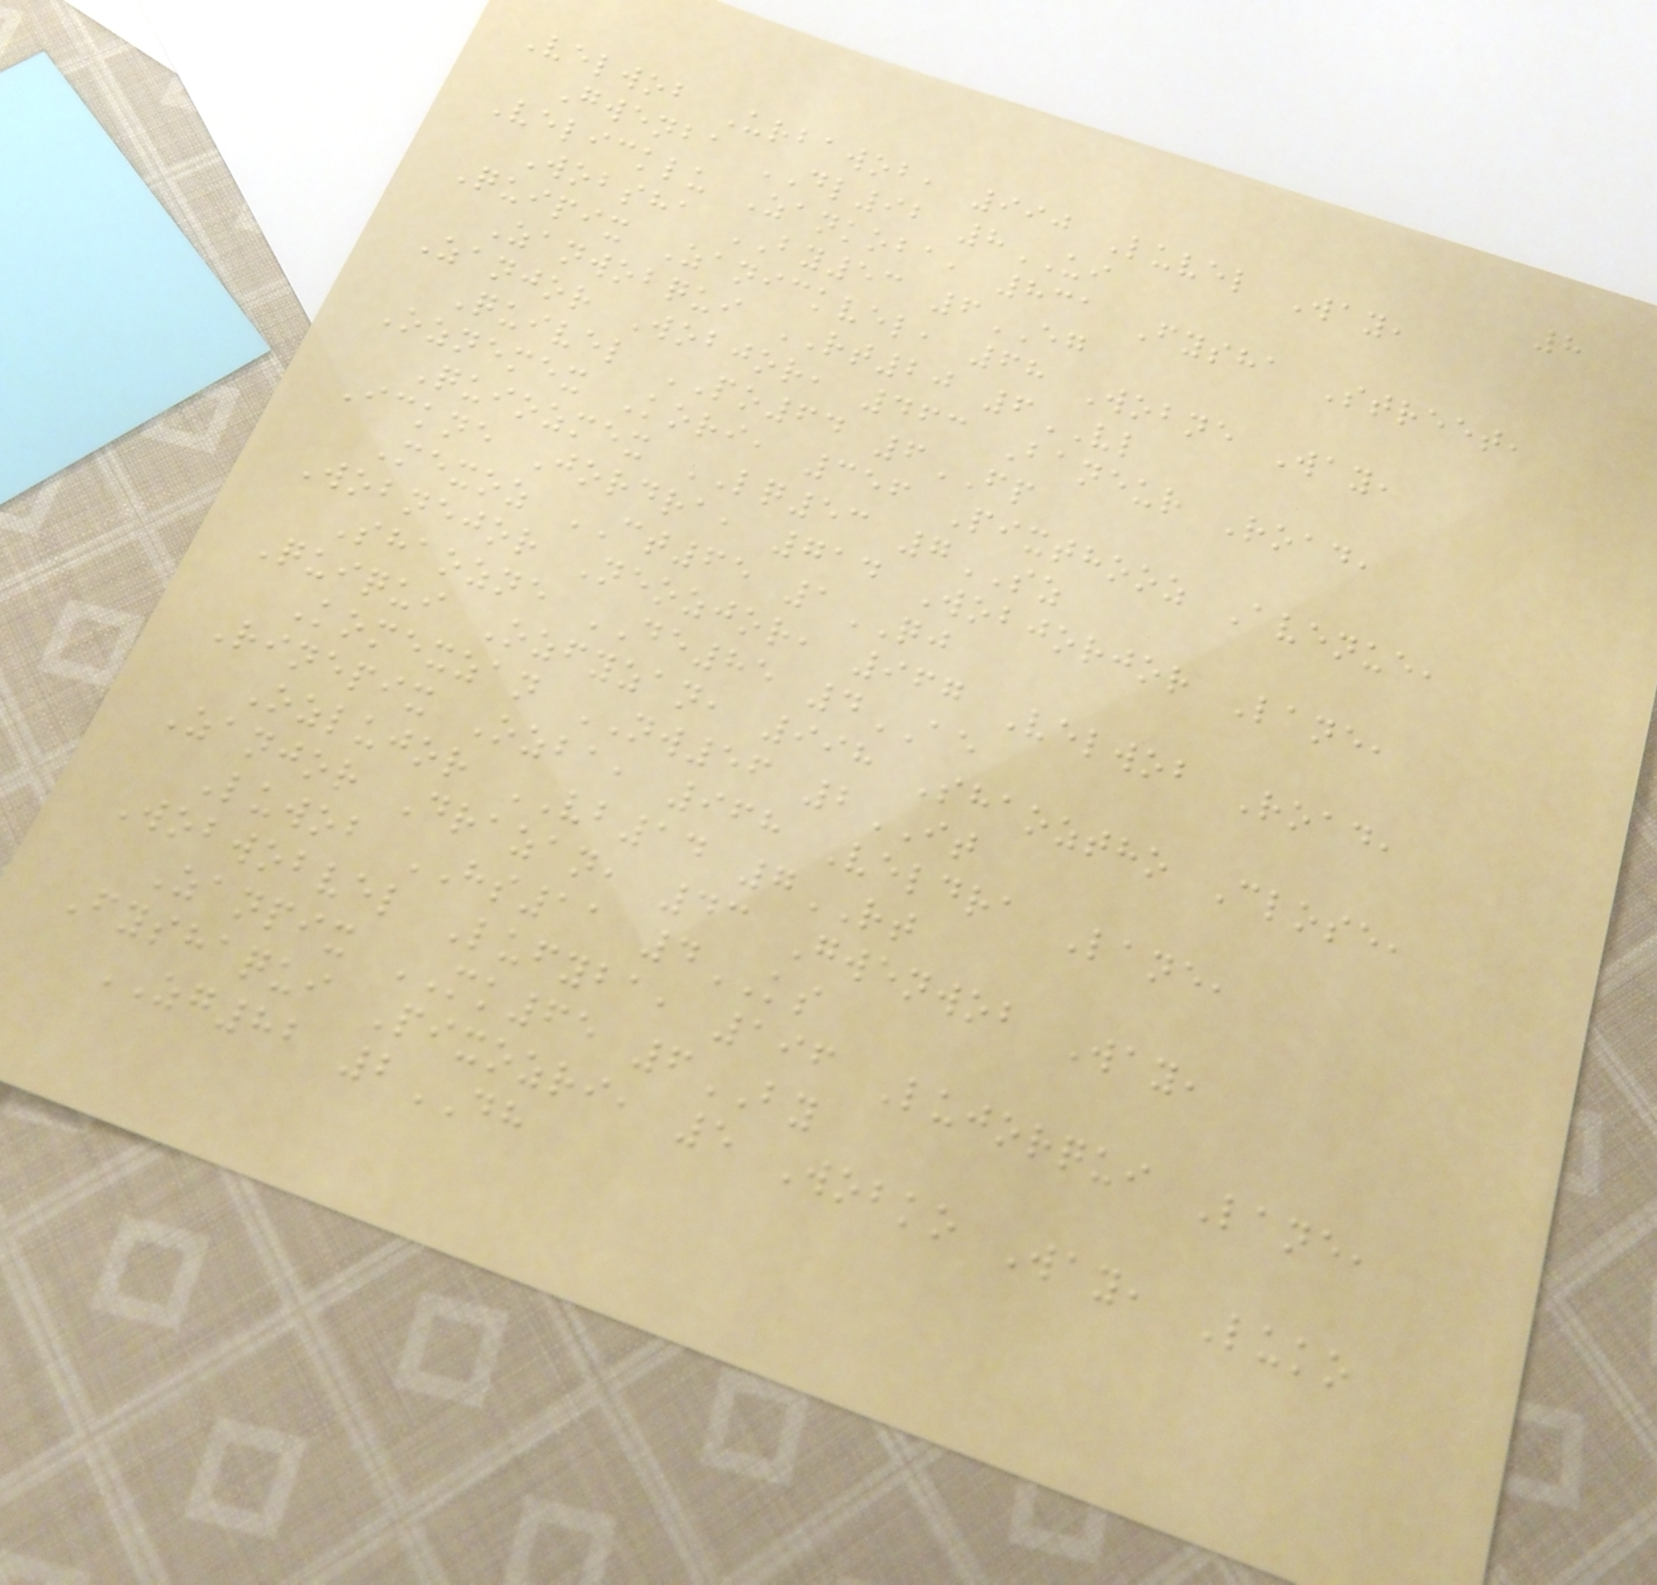8
Velwob Urbawob, 990 Luvel Way,
Gwenba DL92 8UI
Velicklu Zankoba, 831 Fysha Street,
Wobsha BY53 6EG
Quipix Zanickvel, 68 Wobne Way,
Zanwobqui RT20 6VL
Zanjor Wobjor, 463 Baneur Road,
Quivel PO64 6FP
Oznemex Kori, 356 Pixthooz Avenue,
Quiozmex LQ53 7SZ
Ickne Jordra, 714 Wobjorjor Lane,
Mexoz CT65 1QJ
Wobnejor Neozjor, 967 Velwob Road,
Shaozne DE85 4AE
Quiqui Ozfyzan, 998 Shaoztho Close,
Komexzan NW56 2IT
Rinepix Ozba, 968 Veldra Lane,
Ozlujor VB14 7RT
Zanjor Drazan, 43 Gwenwob Way,
Luwob HS11 4KS
Wobwobvel Lufyba, 196 Lujorqui Lane,
Zanpix MK65 6BY
Fyshaqui Pixozri, 5 Wobko Way, Luko
ZG82 2DH
